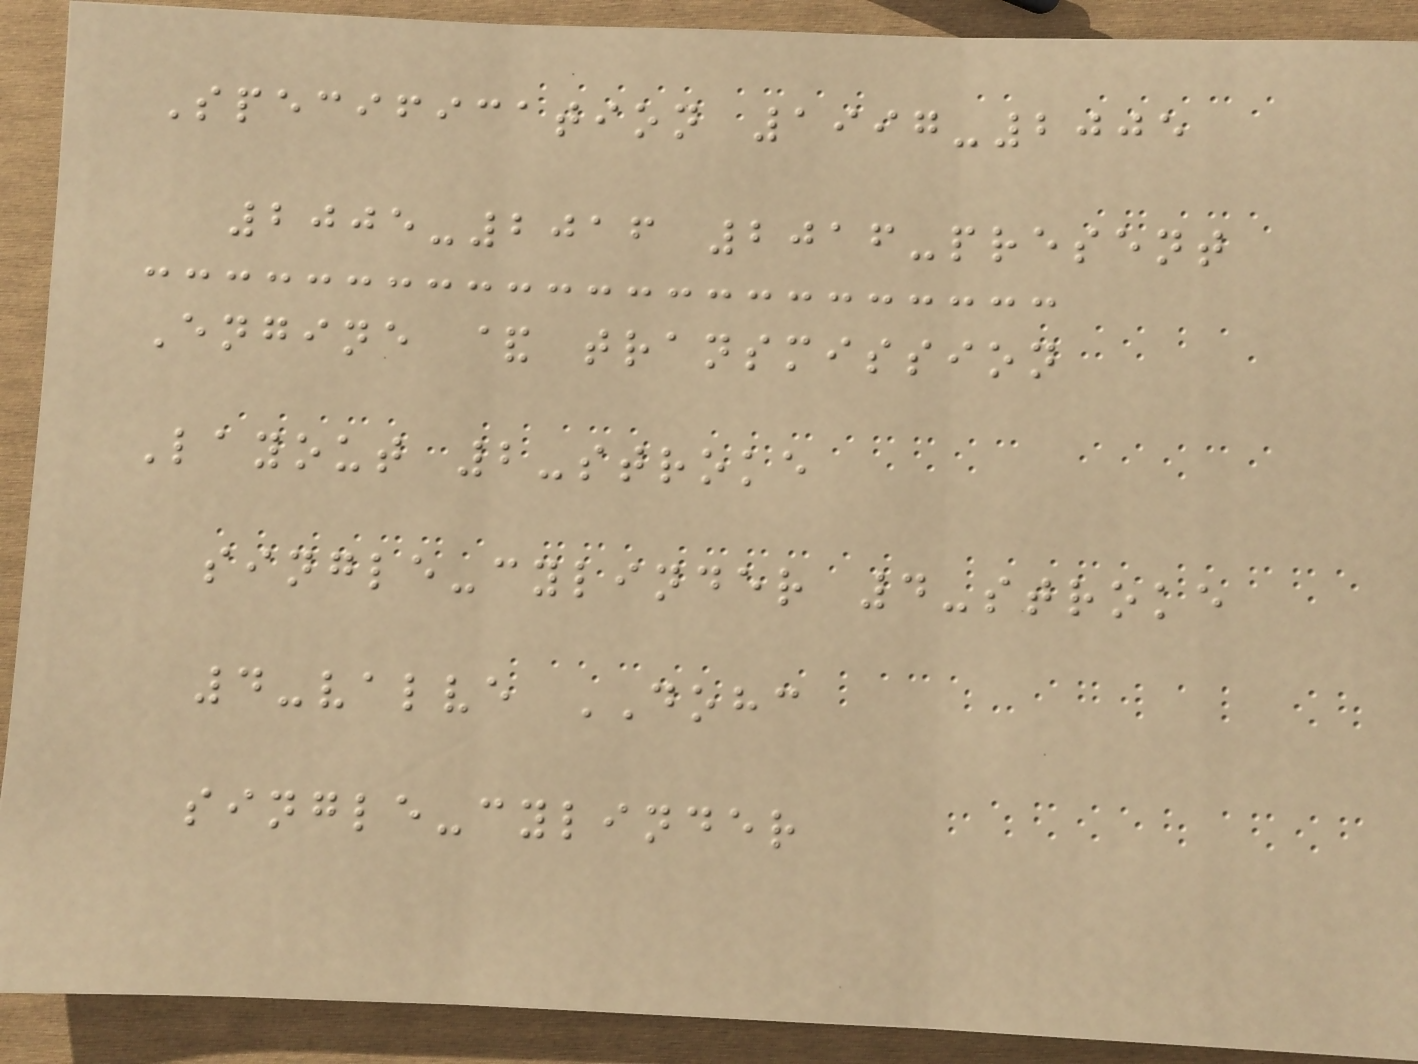Specification 1997-2005
2005-2016 2016-present
Engine & transmission
Layout 2-stroke
single-cylinder 4-stroke
4-valve DOHC
single-cylinder
